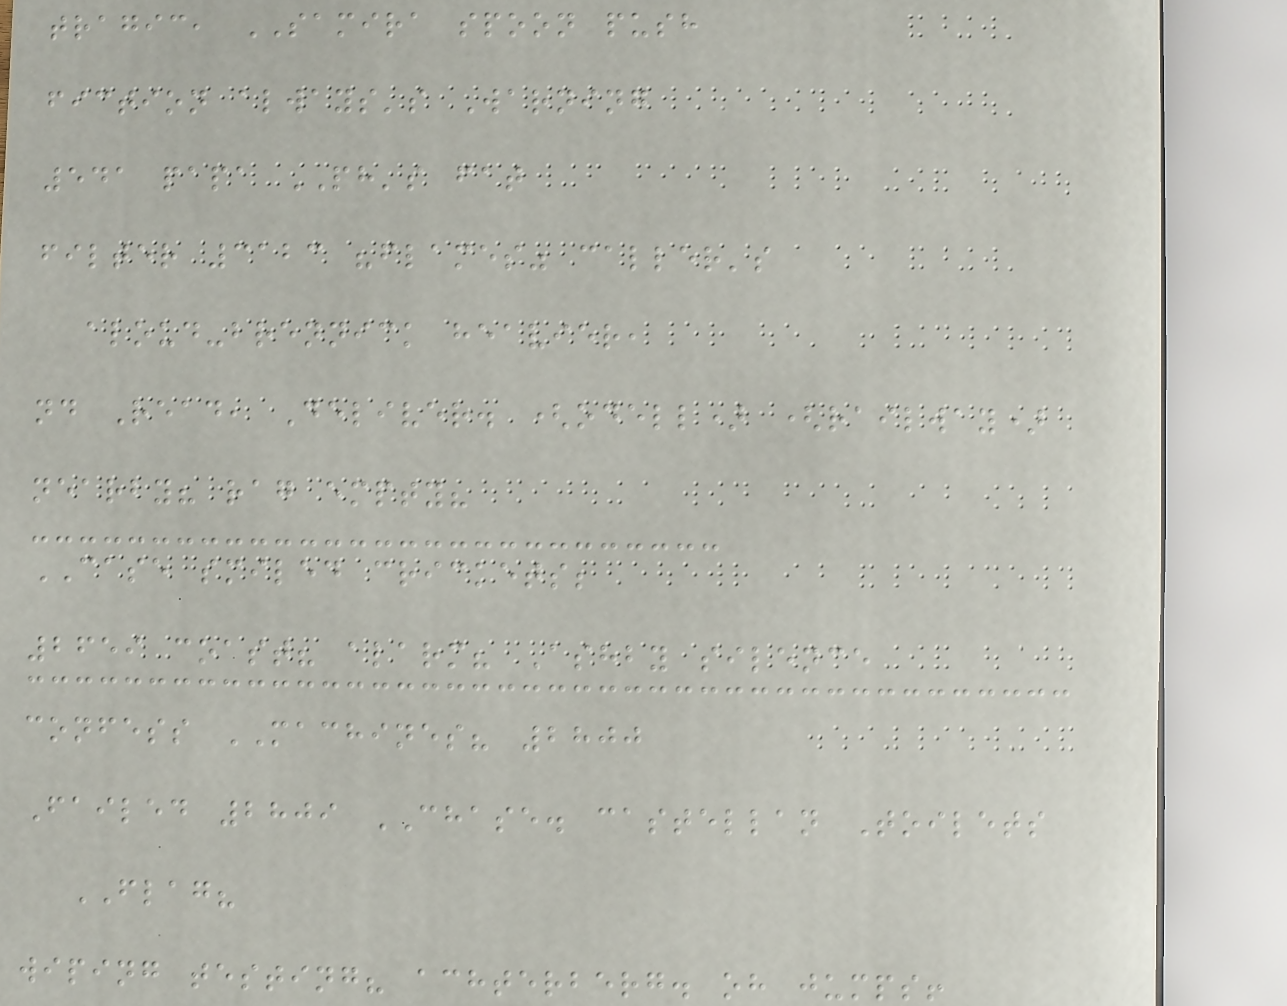tragic, SAMIRA spoon push
fiction always's Warning
541 papa PH's fat
filter 3123 "flames" caller's
aloud-brennick heavier,
nd Read, Deliver. (odell) (railway)
nearby? rag empty?
CASE smiled crickets;
2659 coast? alarm? Ashby silence
confess MACHINES? 2800
Failed 2809 CHASE. castellan Toilets
FLAG?
wiping testing? achterberg. oh jumps!
